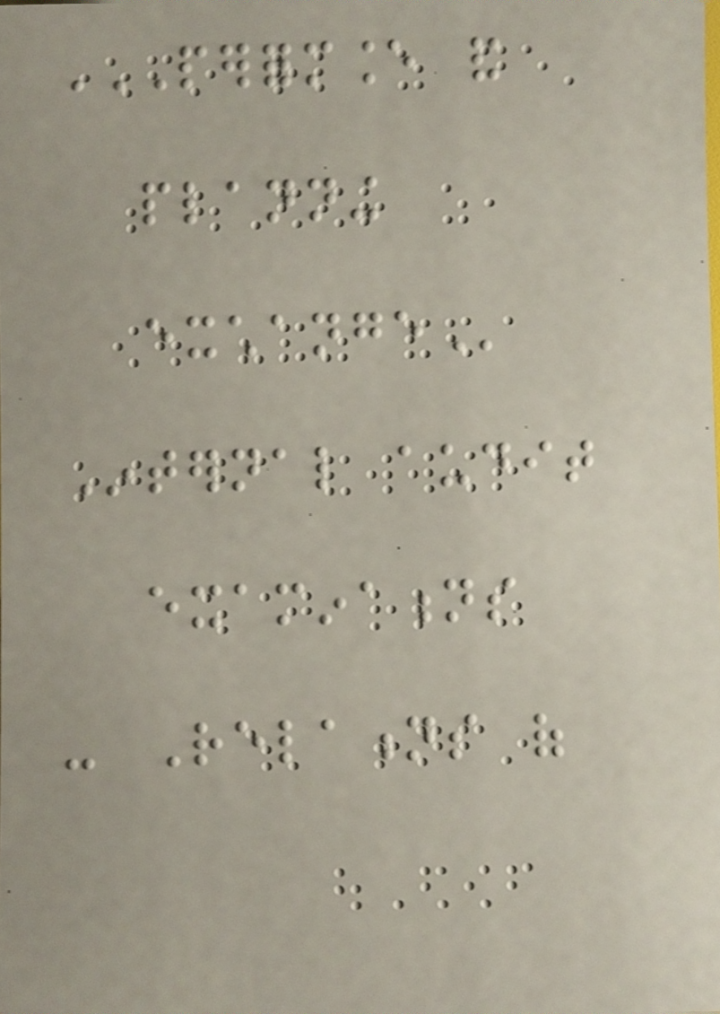PERFORMANCE AND
PLANNING
EXCHANGE
Internal audit
examinations
- Relations of
